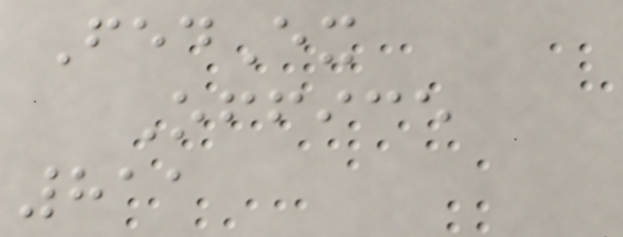FedEx
Office
811
